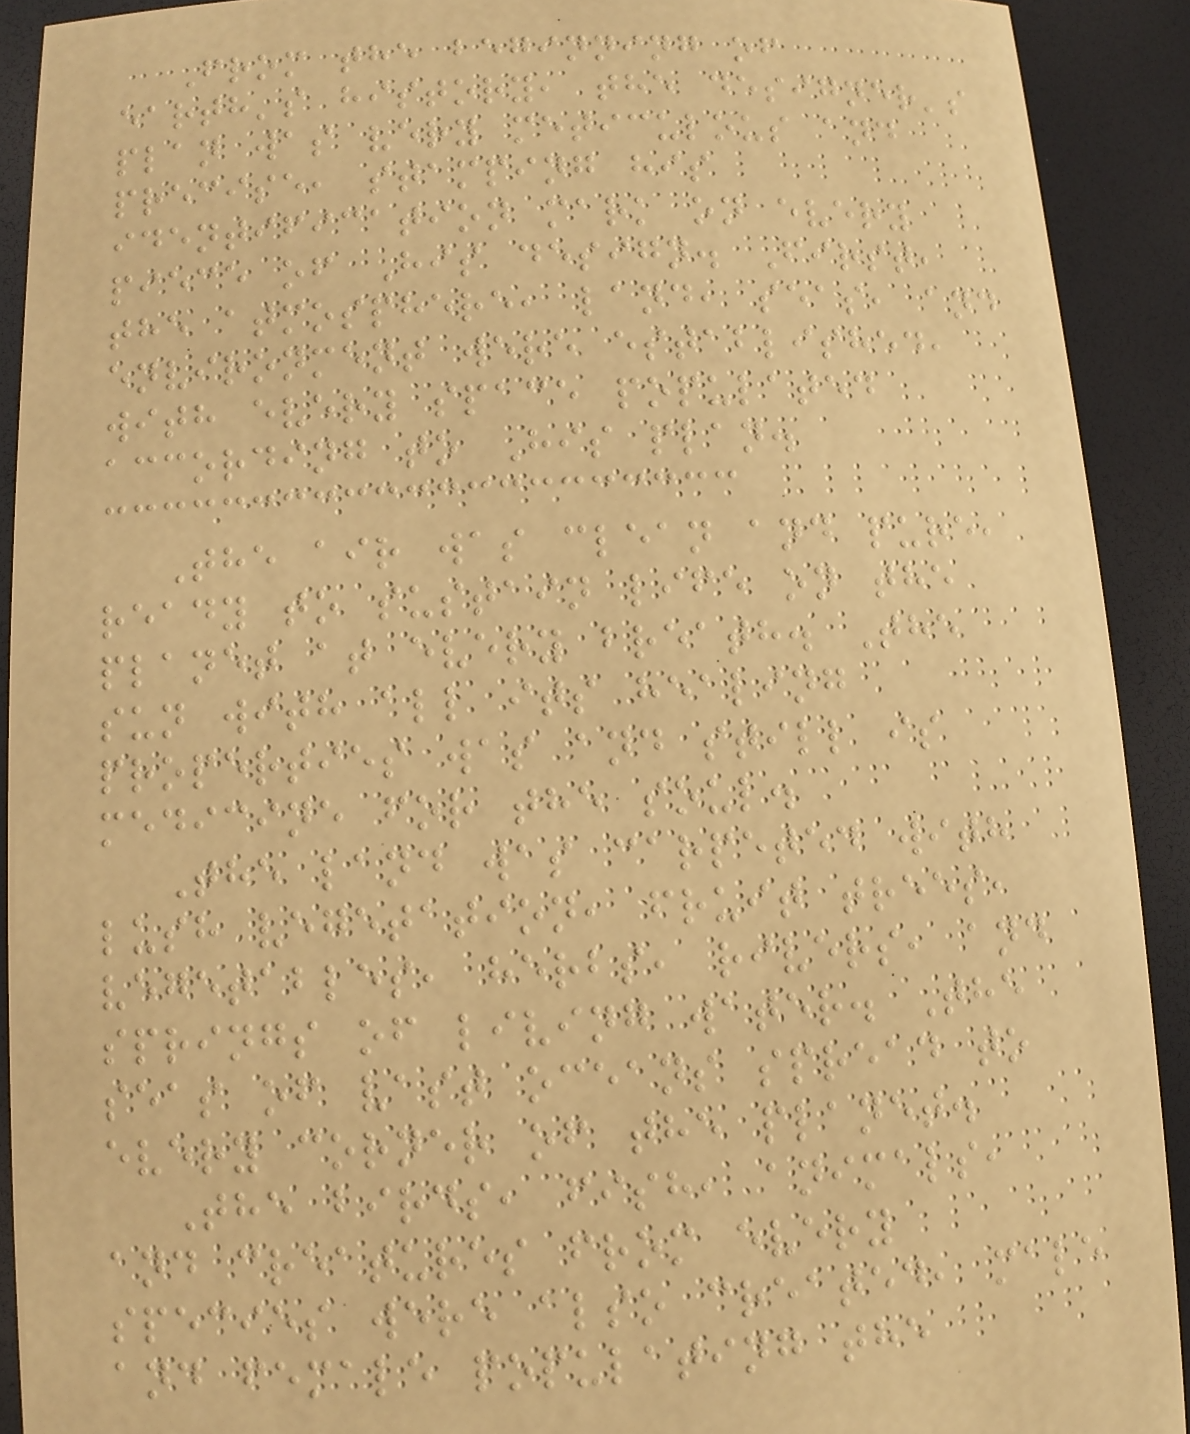From the beginning of
earth's history, the designer's
plan was very meticulous and
precise, stamping his
identification mark on every
piece of His design. First,
the atmosphere, land, seas, and
environment were established,
with every space populated
according to His plan.
The air was clean and pure,
ready to sustain life on the
planet at every breath. The
sun with all its healing
properties was and still is
medicine for the soul.
The land was carpeted with
lush vegetation, fruit trees,
vegetables, herbs, rivers, and
springs of living water. The
seas of vast oceans spread to
every corner of the planet.
The birds, fish, animals,
and creatures from every
species were also created, male
and female populating the
